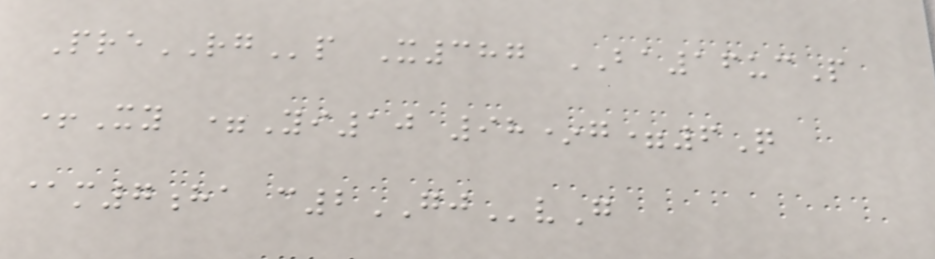PreRGp X387 BA16ucP
+Xy =Yi10 98*g=6Q
@m7ha c2GJvG
